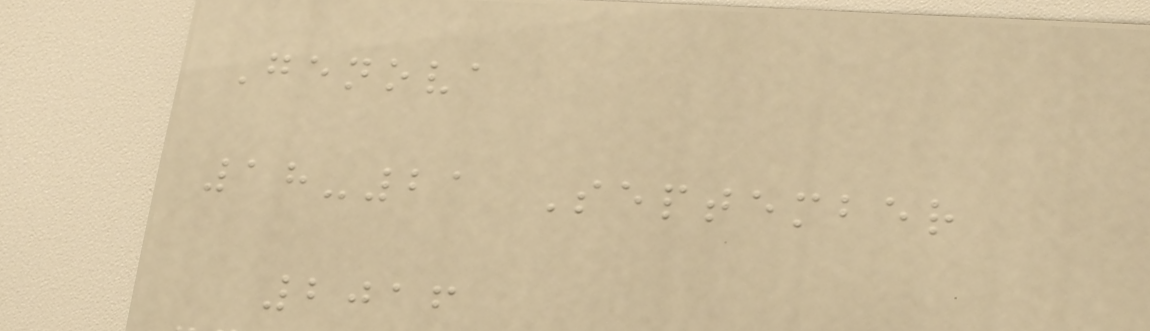Genova
18-21 September
2016
